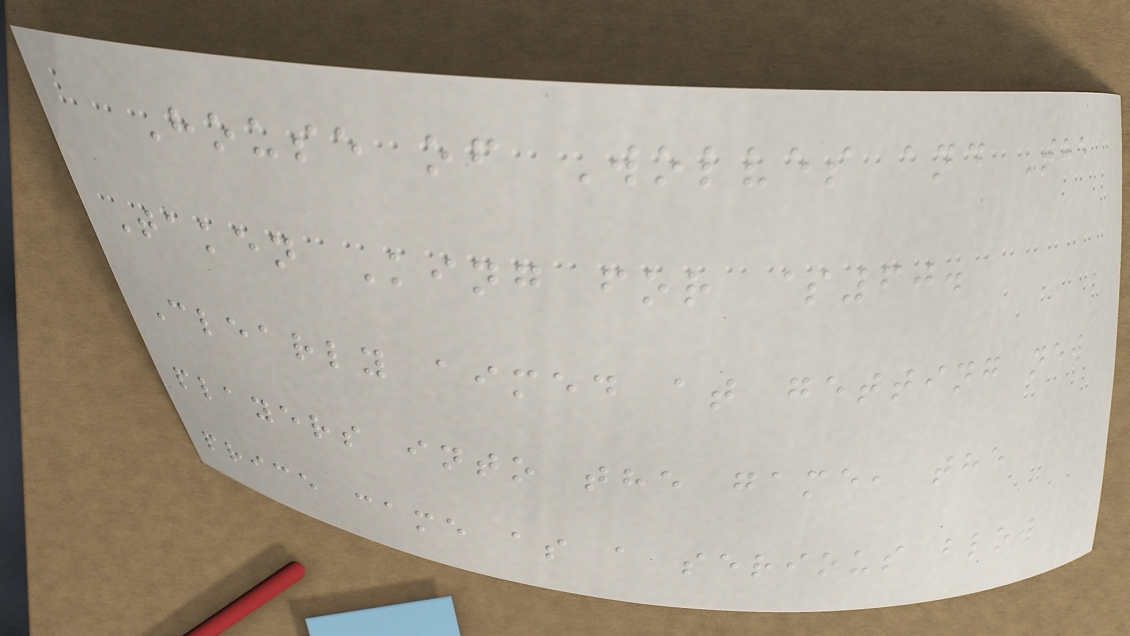House of Wolves and The
Taken King for $60.
Clearly aimed at getting new
players into the game, the
price came as a serious blow
